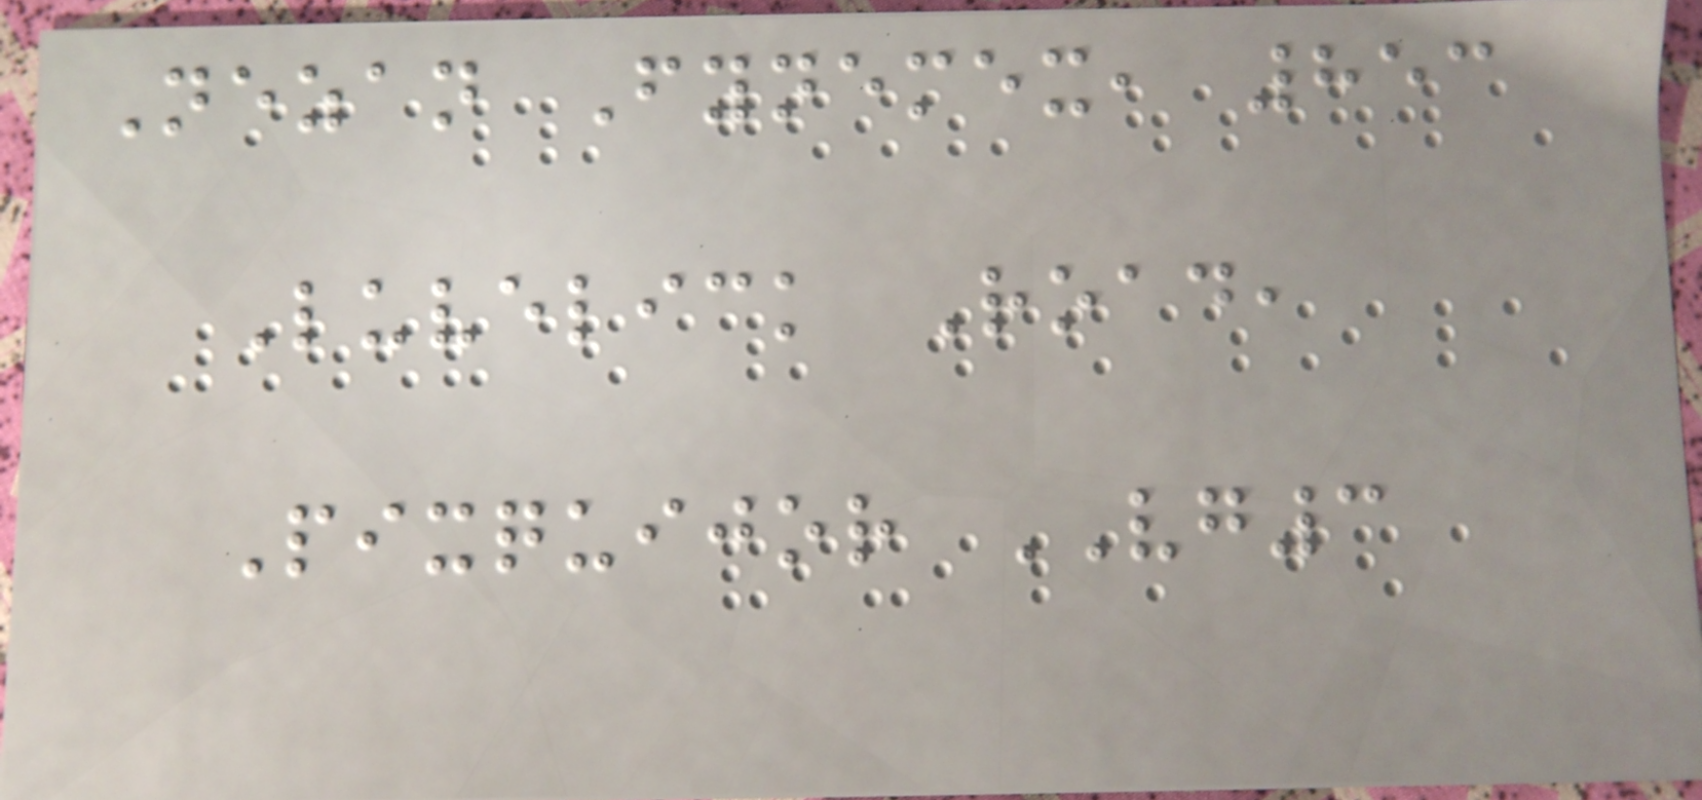Nezan Fynemex, 853
Luvelick Road,
Pixquijor VG3
